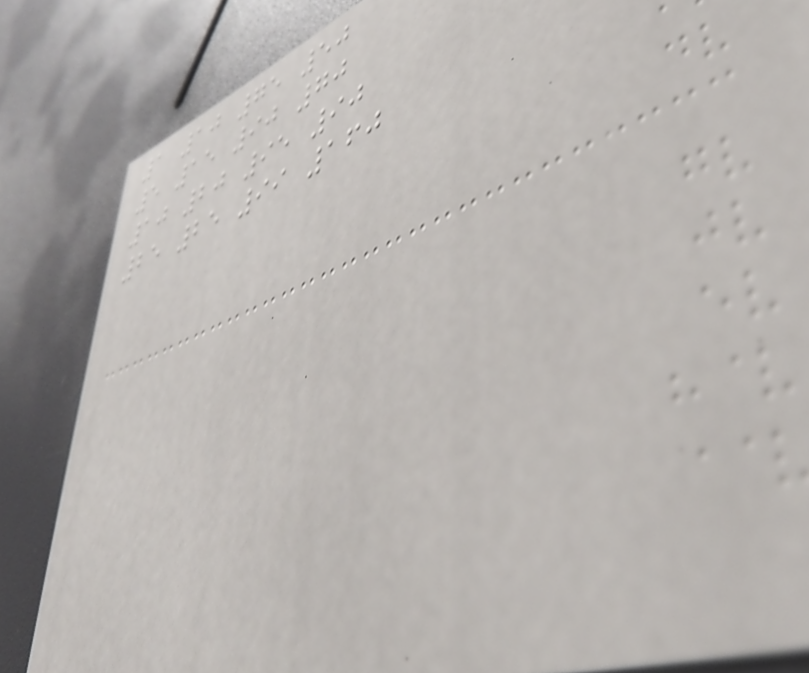1 10 75 50
5 15 90 70
10 20 95 90
25 25 99 160
